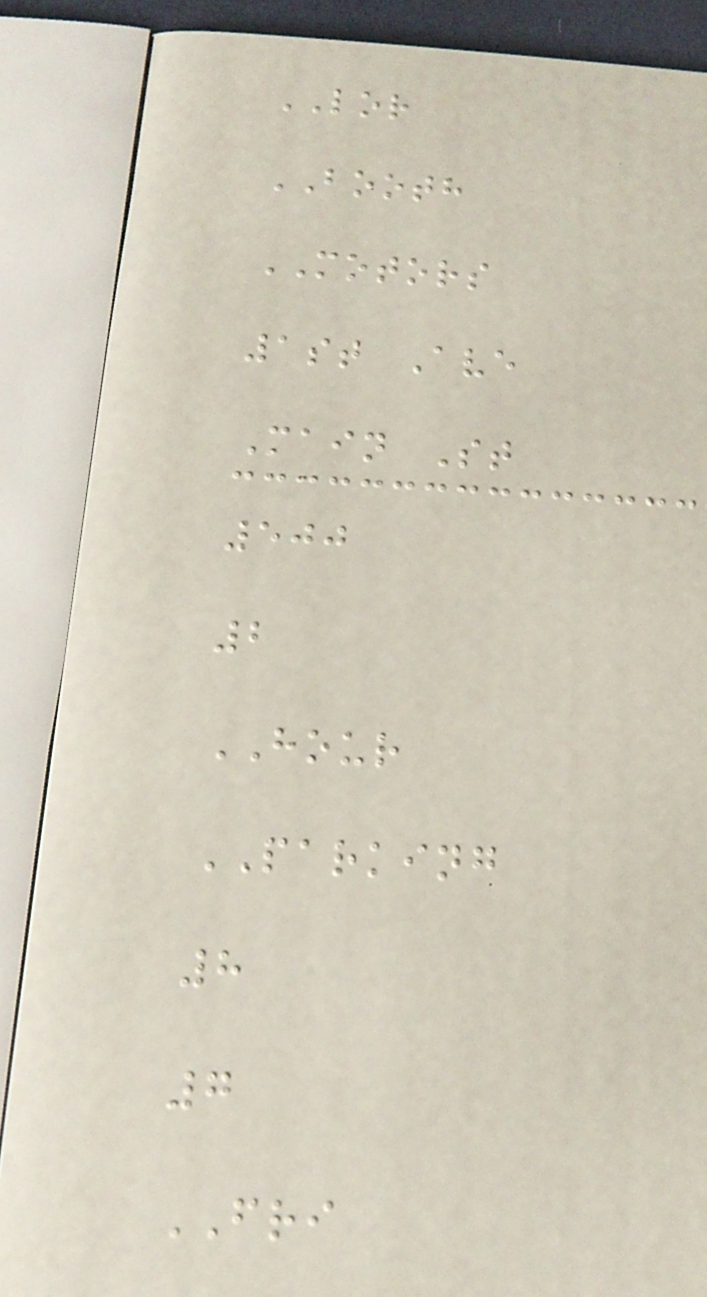LOR
BOOTH
MOTORS
1st Ave
Main St
500
2
HOUR
PARKING
8
7
FRI
